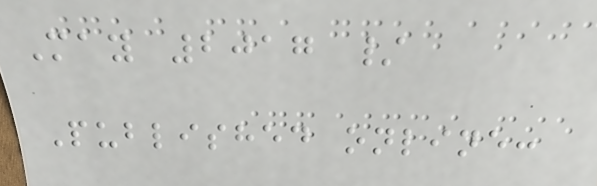May 2017 /
Published online:
